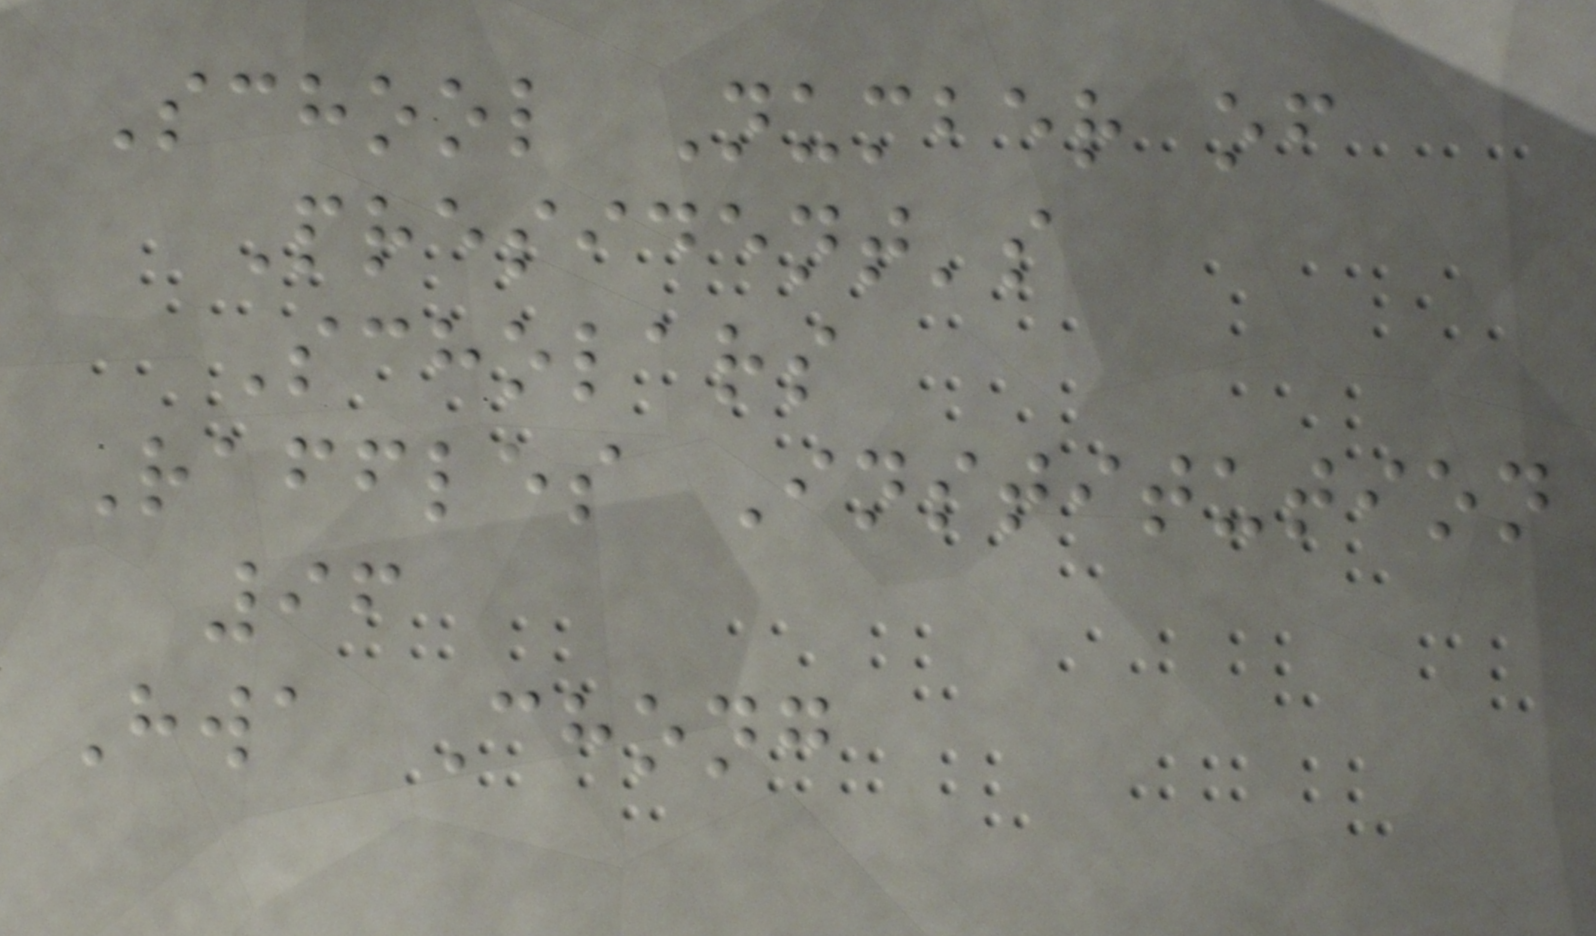School Number of
President's
Scholars
Raffles Institution
96
Hwa Chong
